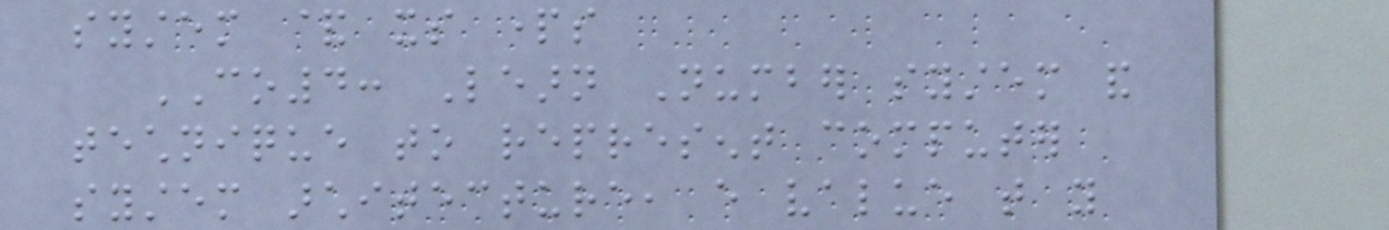system & its parts
CO4: Learn Number system and
technique to represent computer
system architecture, every value that you
